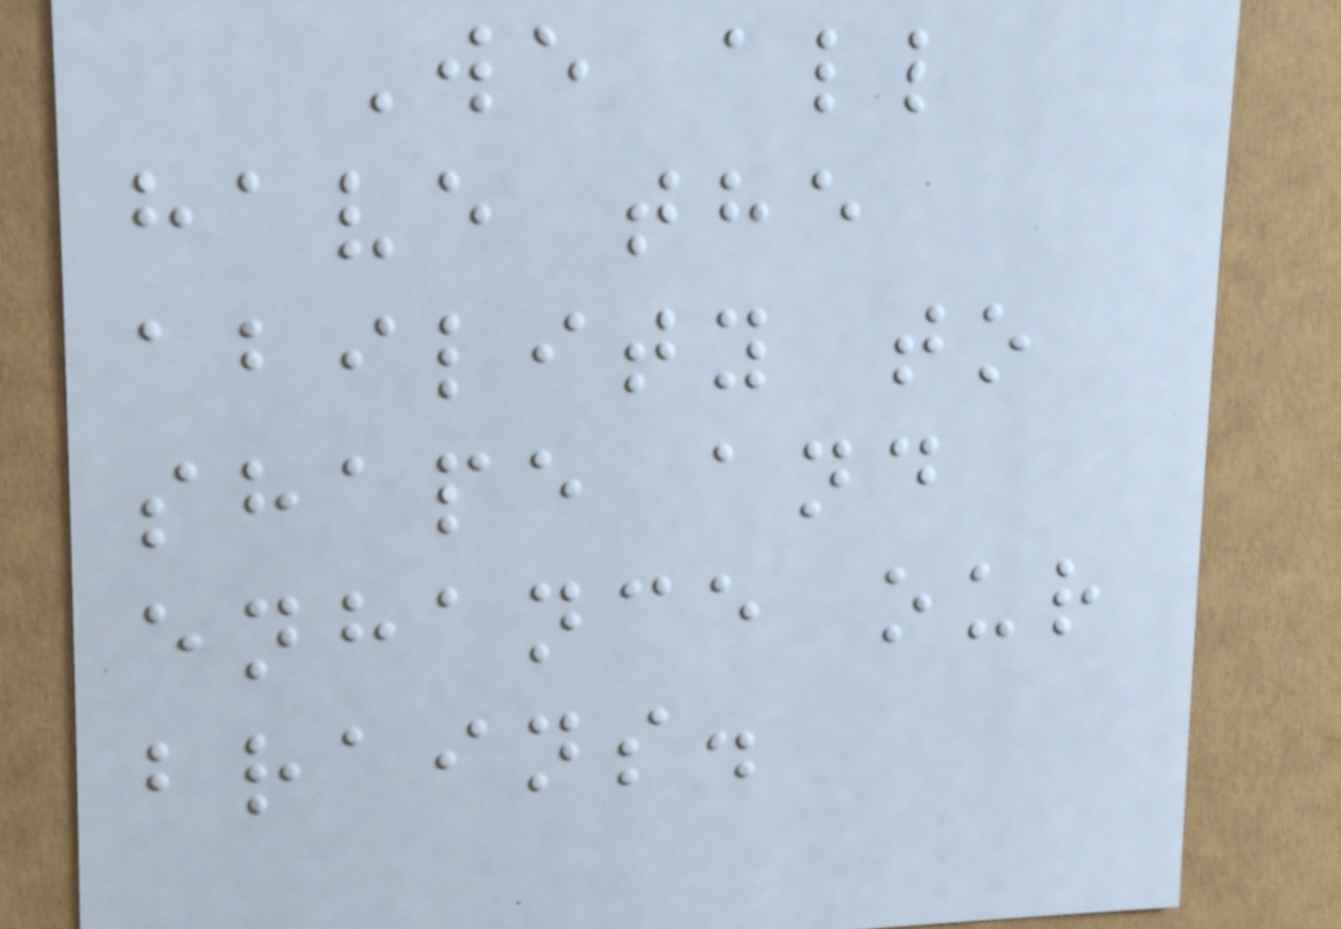We all
have the
ability to
shape and
enhance our
brains.
